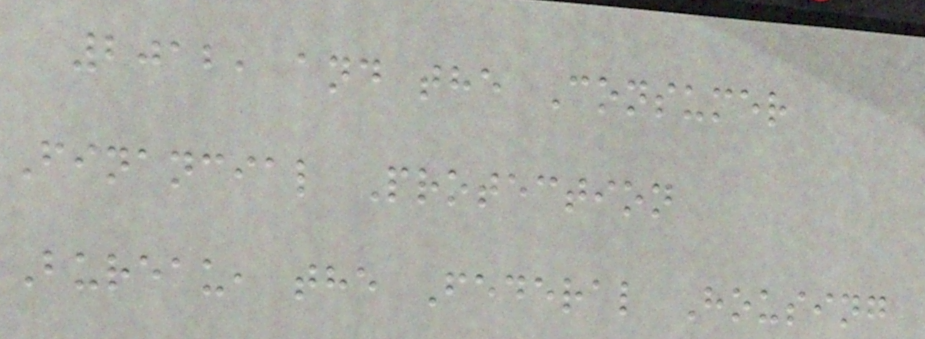2012, and the Consumer
Financial Protection
Bureau, the Federal Housing
